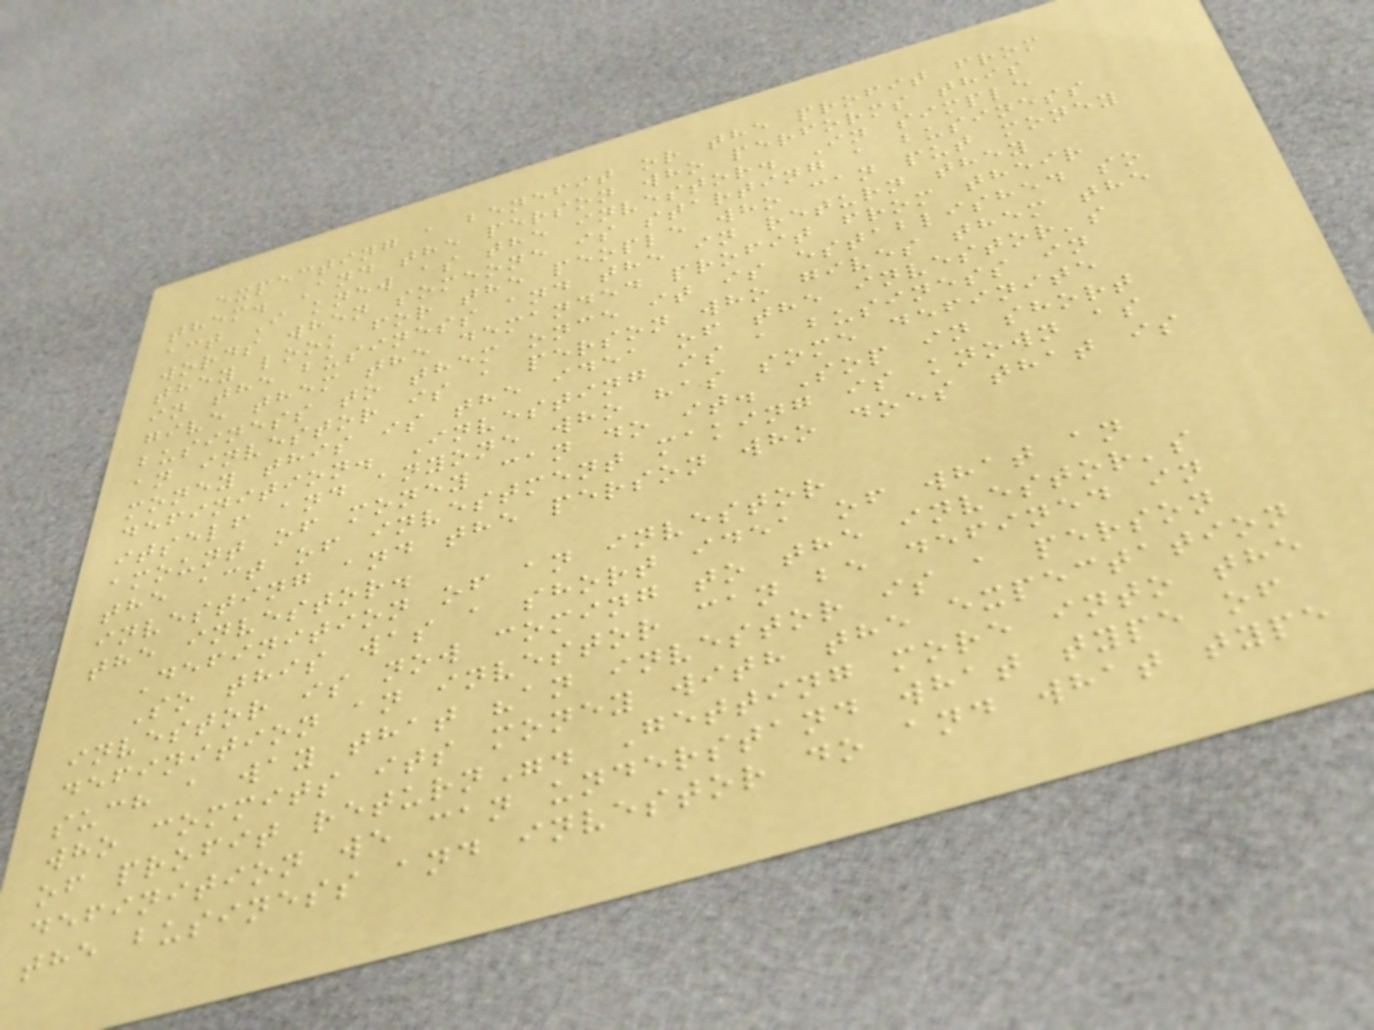expecting a benefit or the profit from
them. And the person who performs this
act I knew as the investor. In simple
words when someone is starting a business
they look for the people who can put money
in the business and the in return they
give them the demanded profit from their
business to them once it is established so
an investor is a person who gives them the
money this is the idea of the investor's
definition. Investing is a business in
itself and anyone who has some definite
amount of money can do it. Sop in short
the act of investment making is known as
investing and the person who does that is
the investor.
Definition of an investor
So this was a short idea of what an
investor is now coming to the investor's
definition an investor can be defined in
such a way that "an investor is a person
who commits its money with the expectation
of profit return". Getting more into the
definition we can understand what type of
the business and investor do and what type
